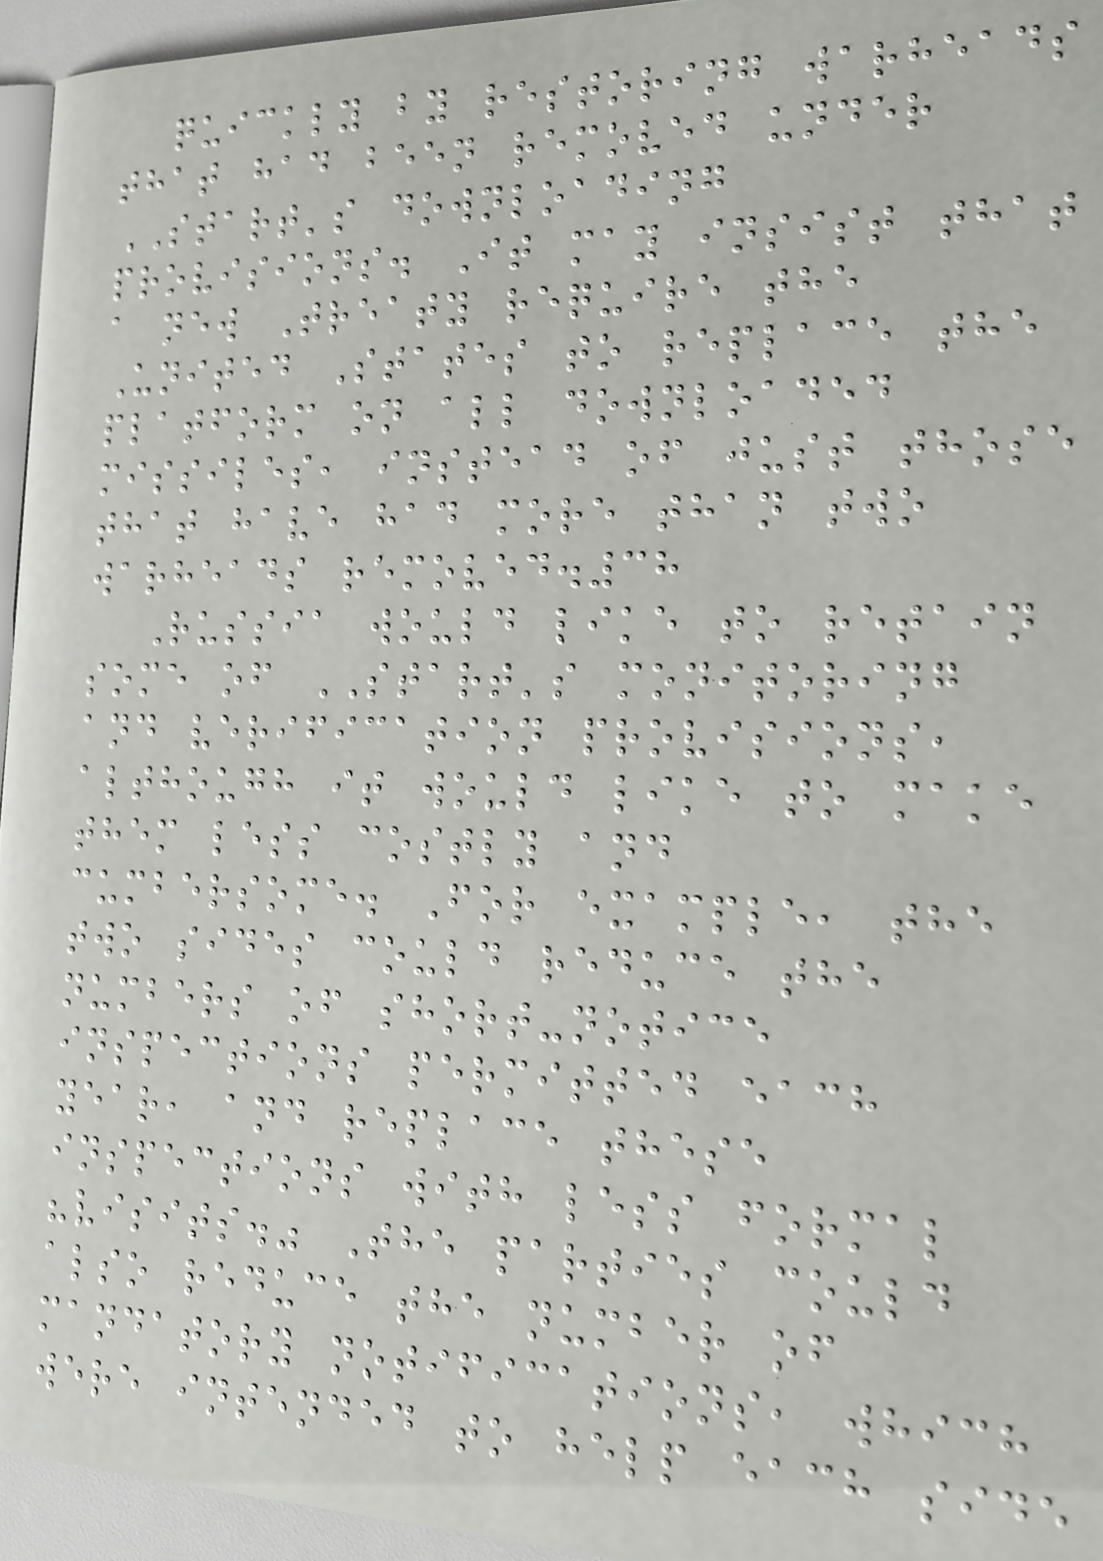quickly by restoring warheads
that had been removed under
START's downloading
provisions. It may insist that
a new Treaty require the
United States to replace the
platform on all downloaded
missiles, instead of just those
that have had more than two
warheads removed.38
Russia would like to retain
some of START's monitoring
and verification provisions,
although it would like to make
them less costly and
cumbersome. For example, the
two sides could reduce the
numbers of short-notice
inspections permitted each
year, and replace these
inspections with less formal
"visits." The parties could
also reduce the number of
mandatory notifications, which
were intended to help each side
